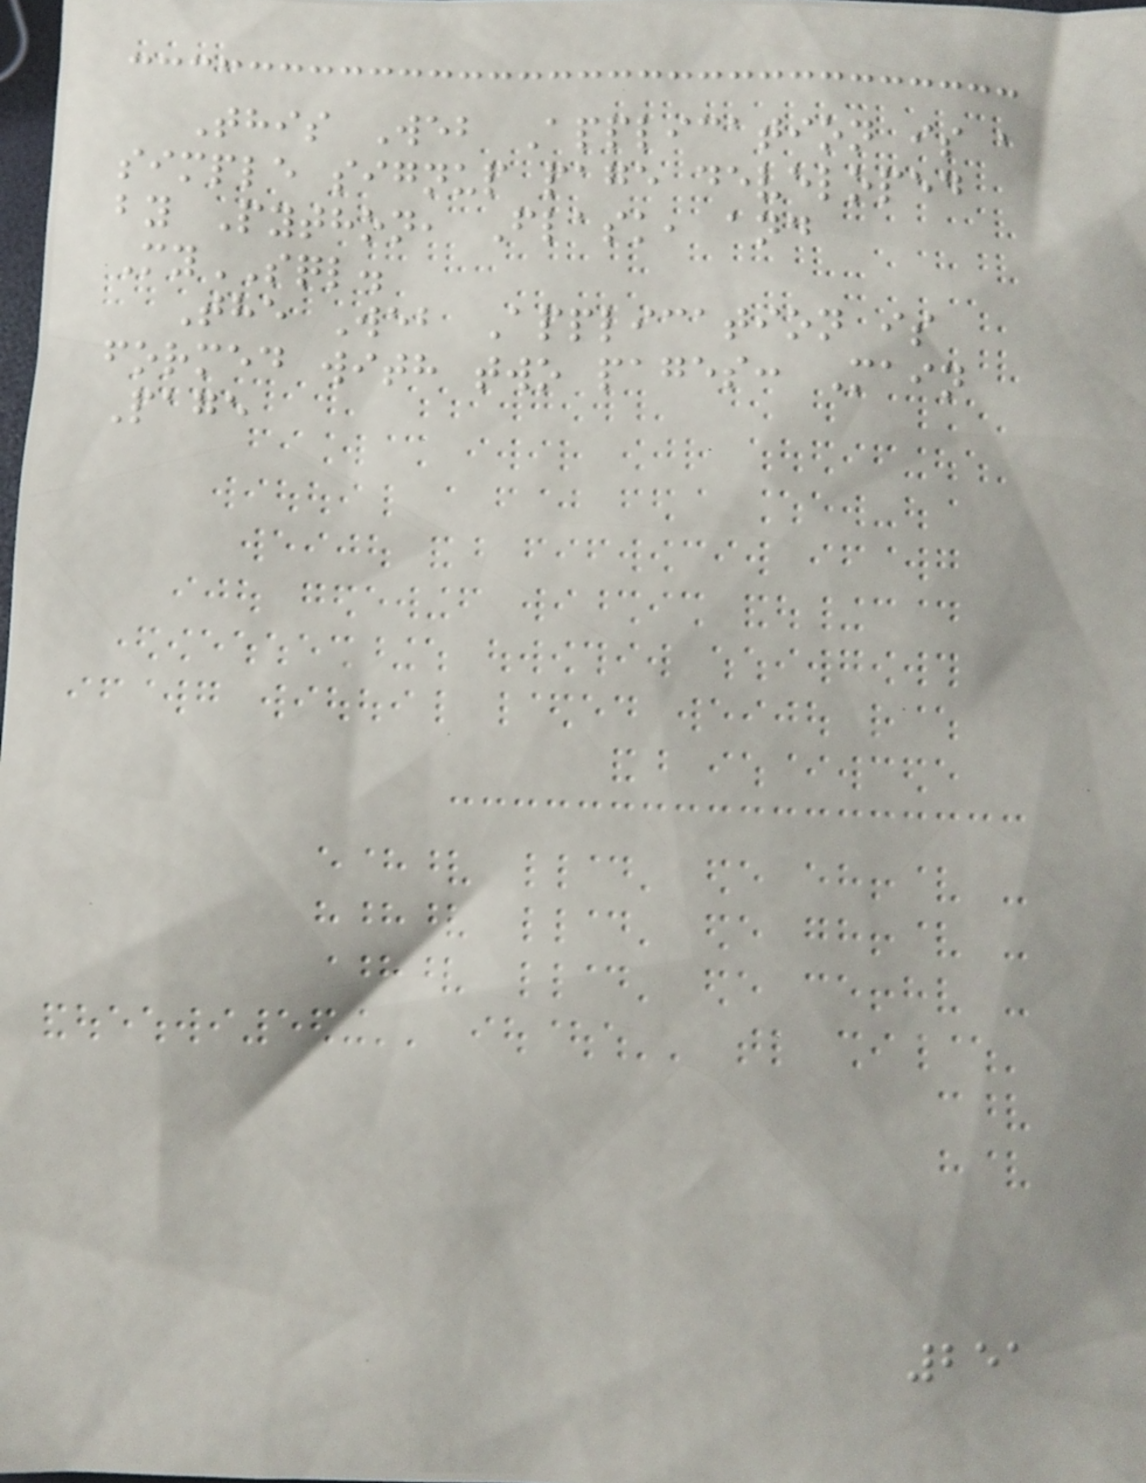This Web Application is a
simple signup page developed
by Python, Flask, and
MySQL.
The Web Application is
formed with two pages: Main
Page
251
